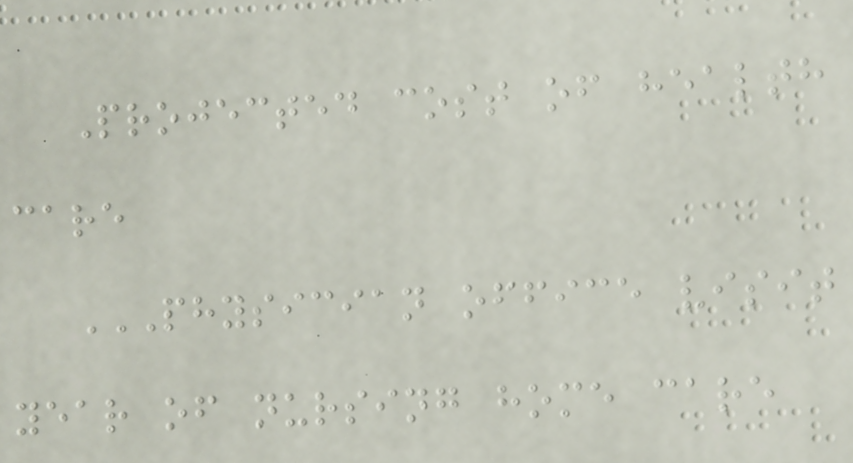Projected cost of health
care
PHYSICIAN OFFICE VISIT
YEAR OF NURSING HOME CARE
